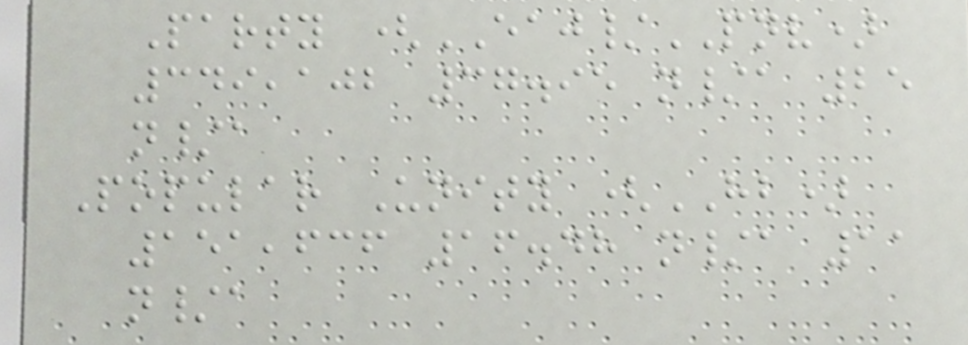Party (EAJ/PNV)
349,102 37.95 n/a 25
n/a
Popular Unity (HB)
151,636 16.48 n/a 11
n/a
